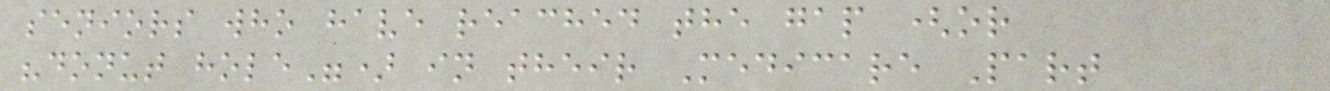seniors who have reached the gap (or
"donut hole") in their Medicare Part
